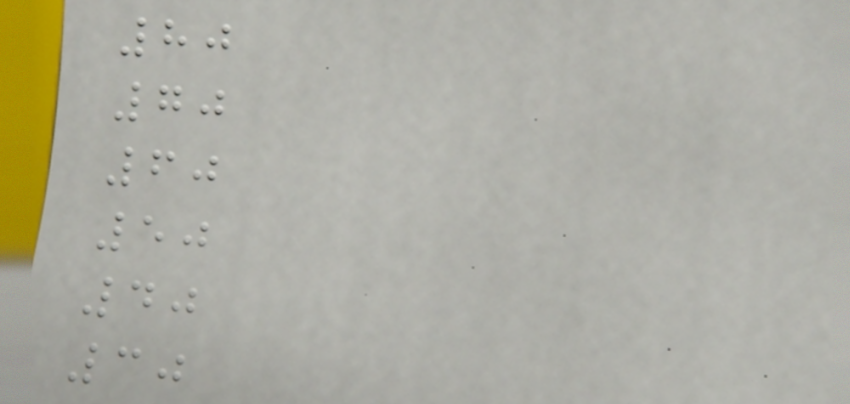80
70
60
50
40
30
